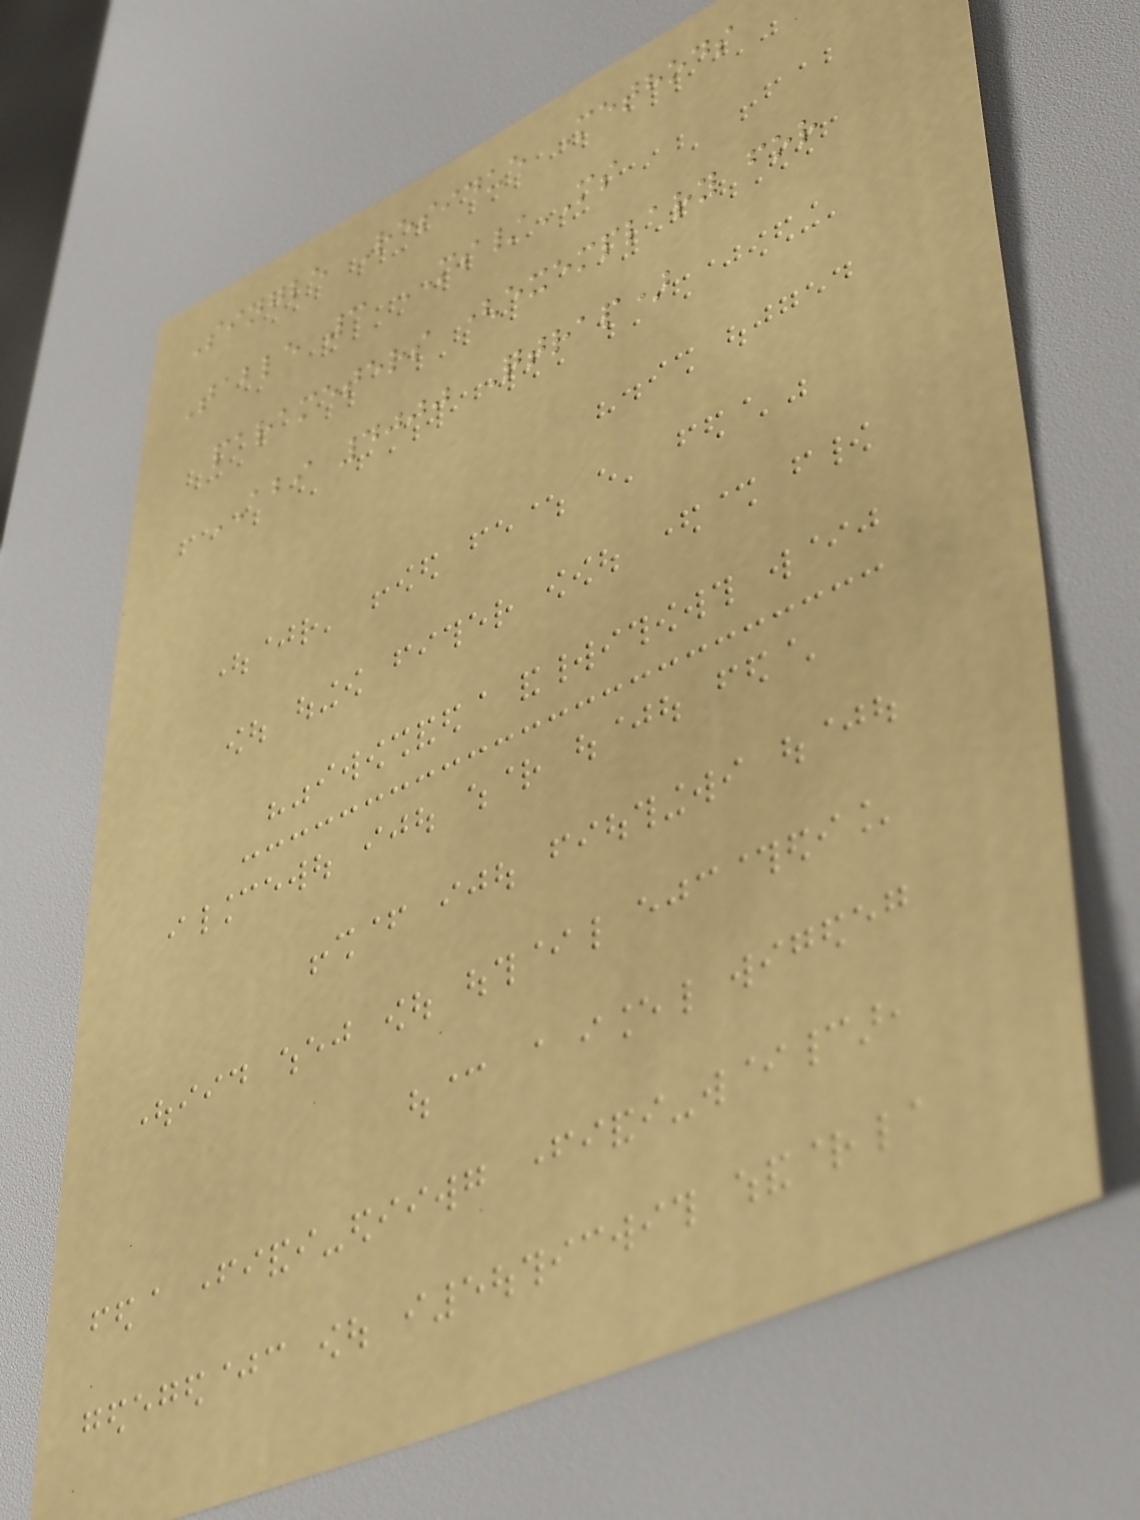Single Residue Methods
Table 3 MS/MS
parameters (exemplary for
ABI 4000 Qtrap)
